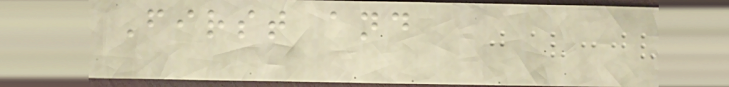First and
